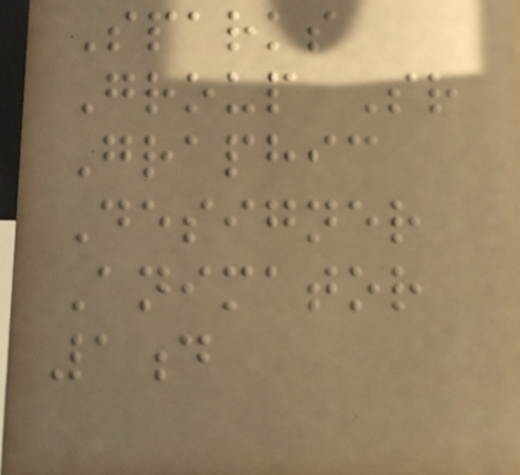Sparks
Group Sr
Graphic
Designer
Animator
1d
